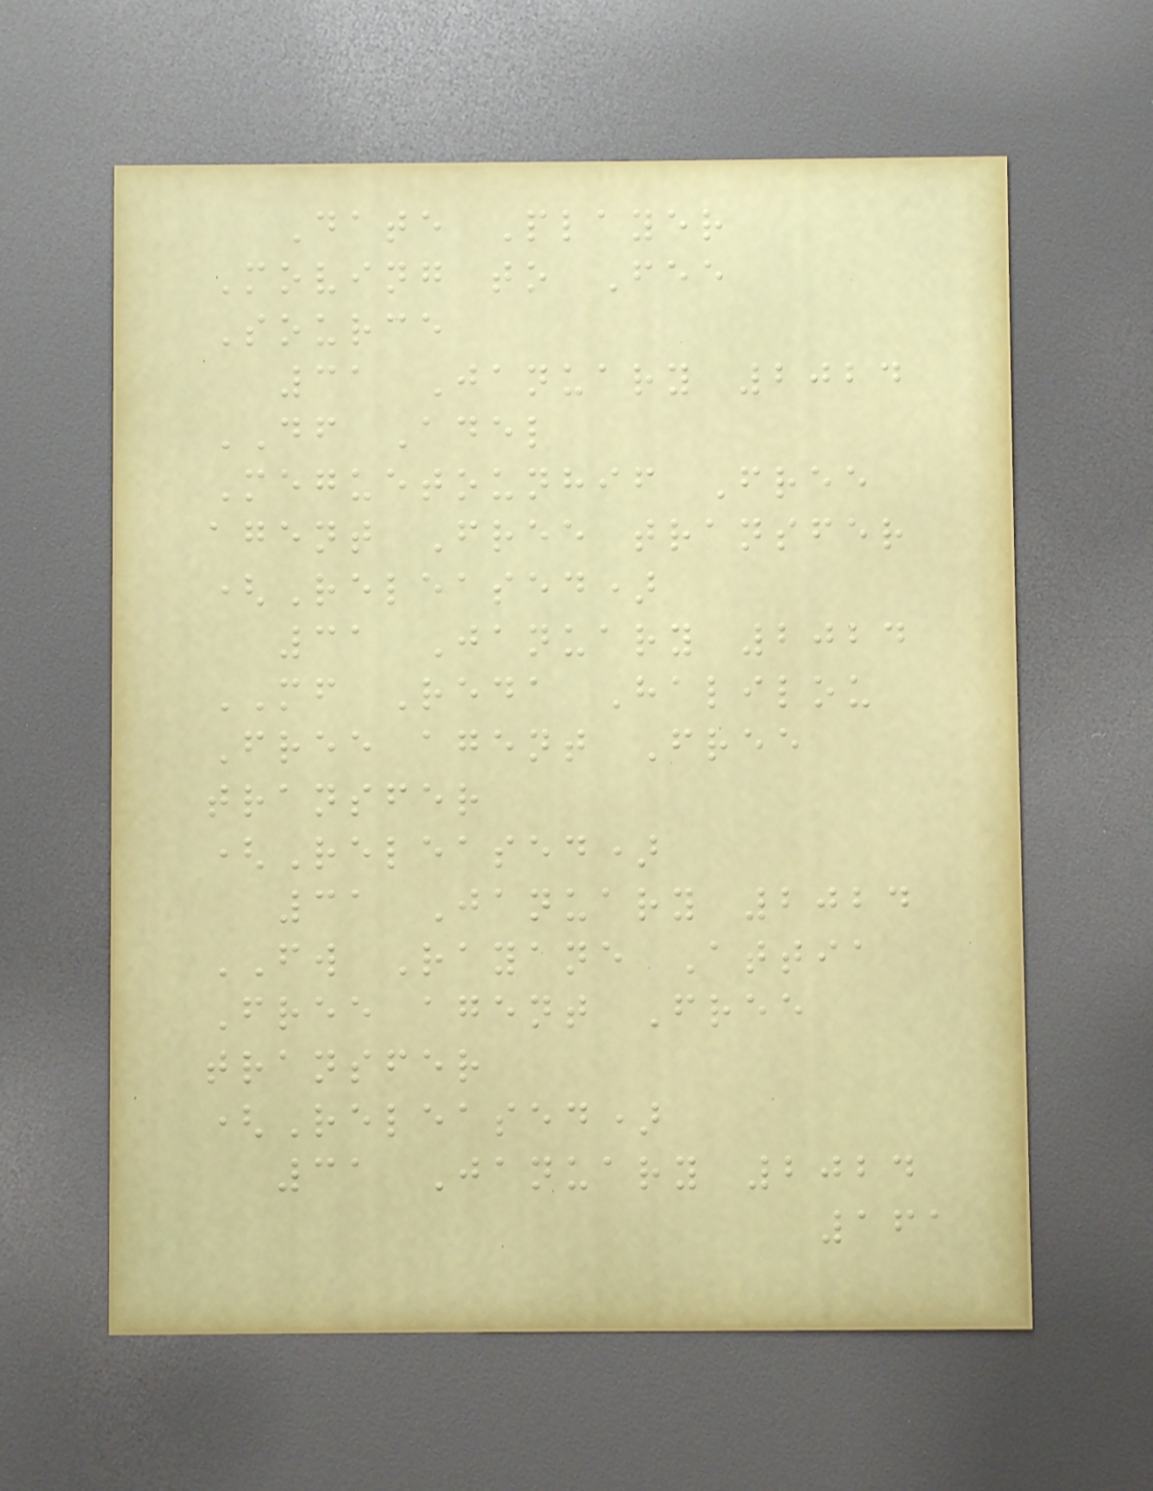Date Player
Moving to Fee
Source
31 January 2024
DF Adel
Meguetounhif Free
agent Free transfer
(Released)
31 January 2024
MF Reda Halilou
Free agent Free
transfer
(Released)
31 January 2024
FW Rayane Attia
Free agent Free
transfer
(Released)
31 January 2024
161
